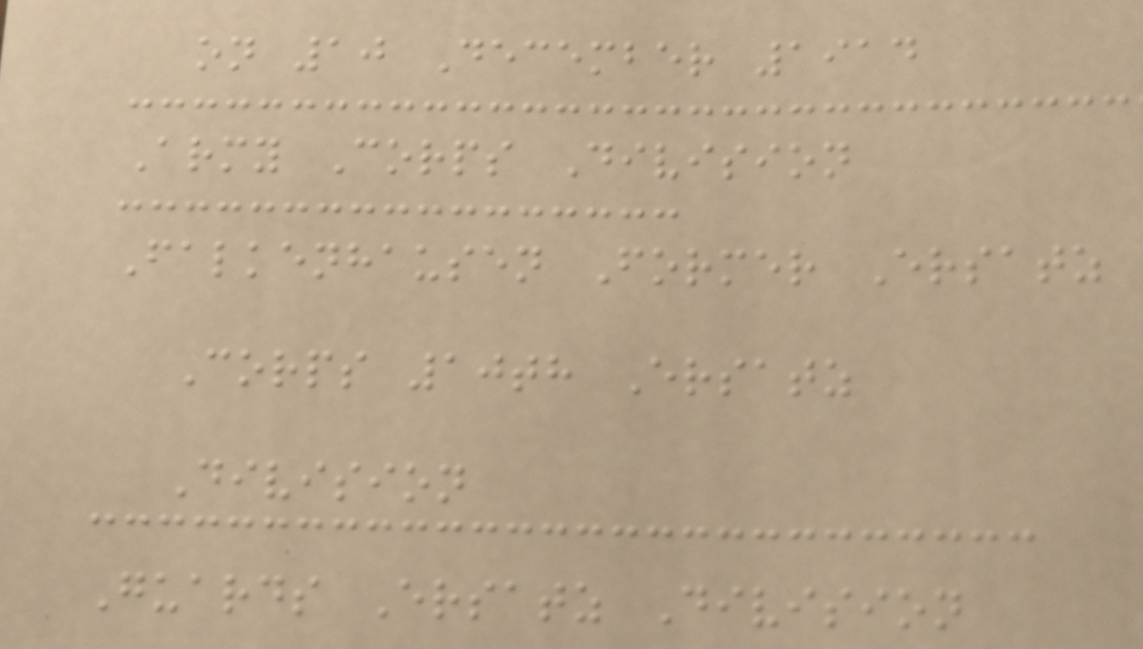on 10 December 1914
Army Corps Division
Falkenhausen Former Ersatz
Corps 10th Ersatz
Division
Guards Ersatz Division
